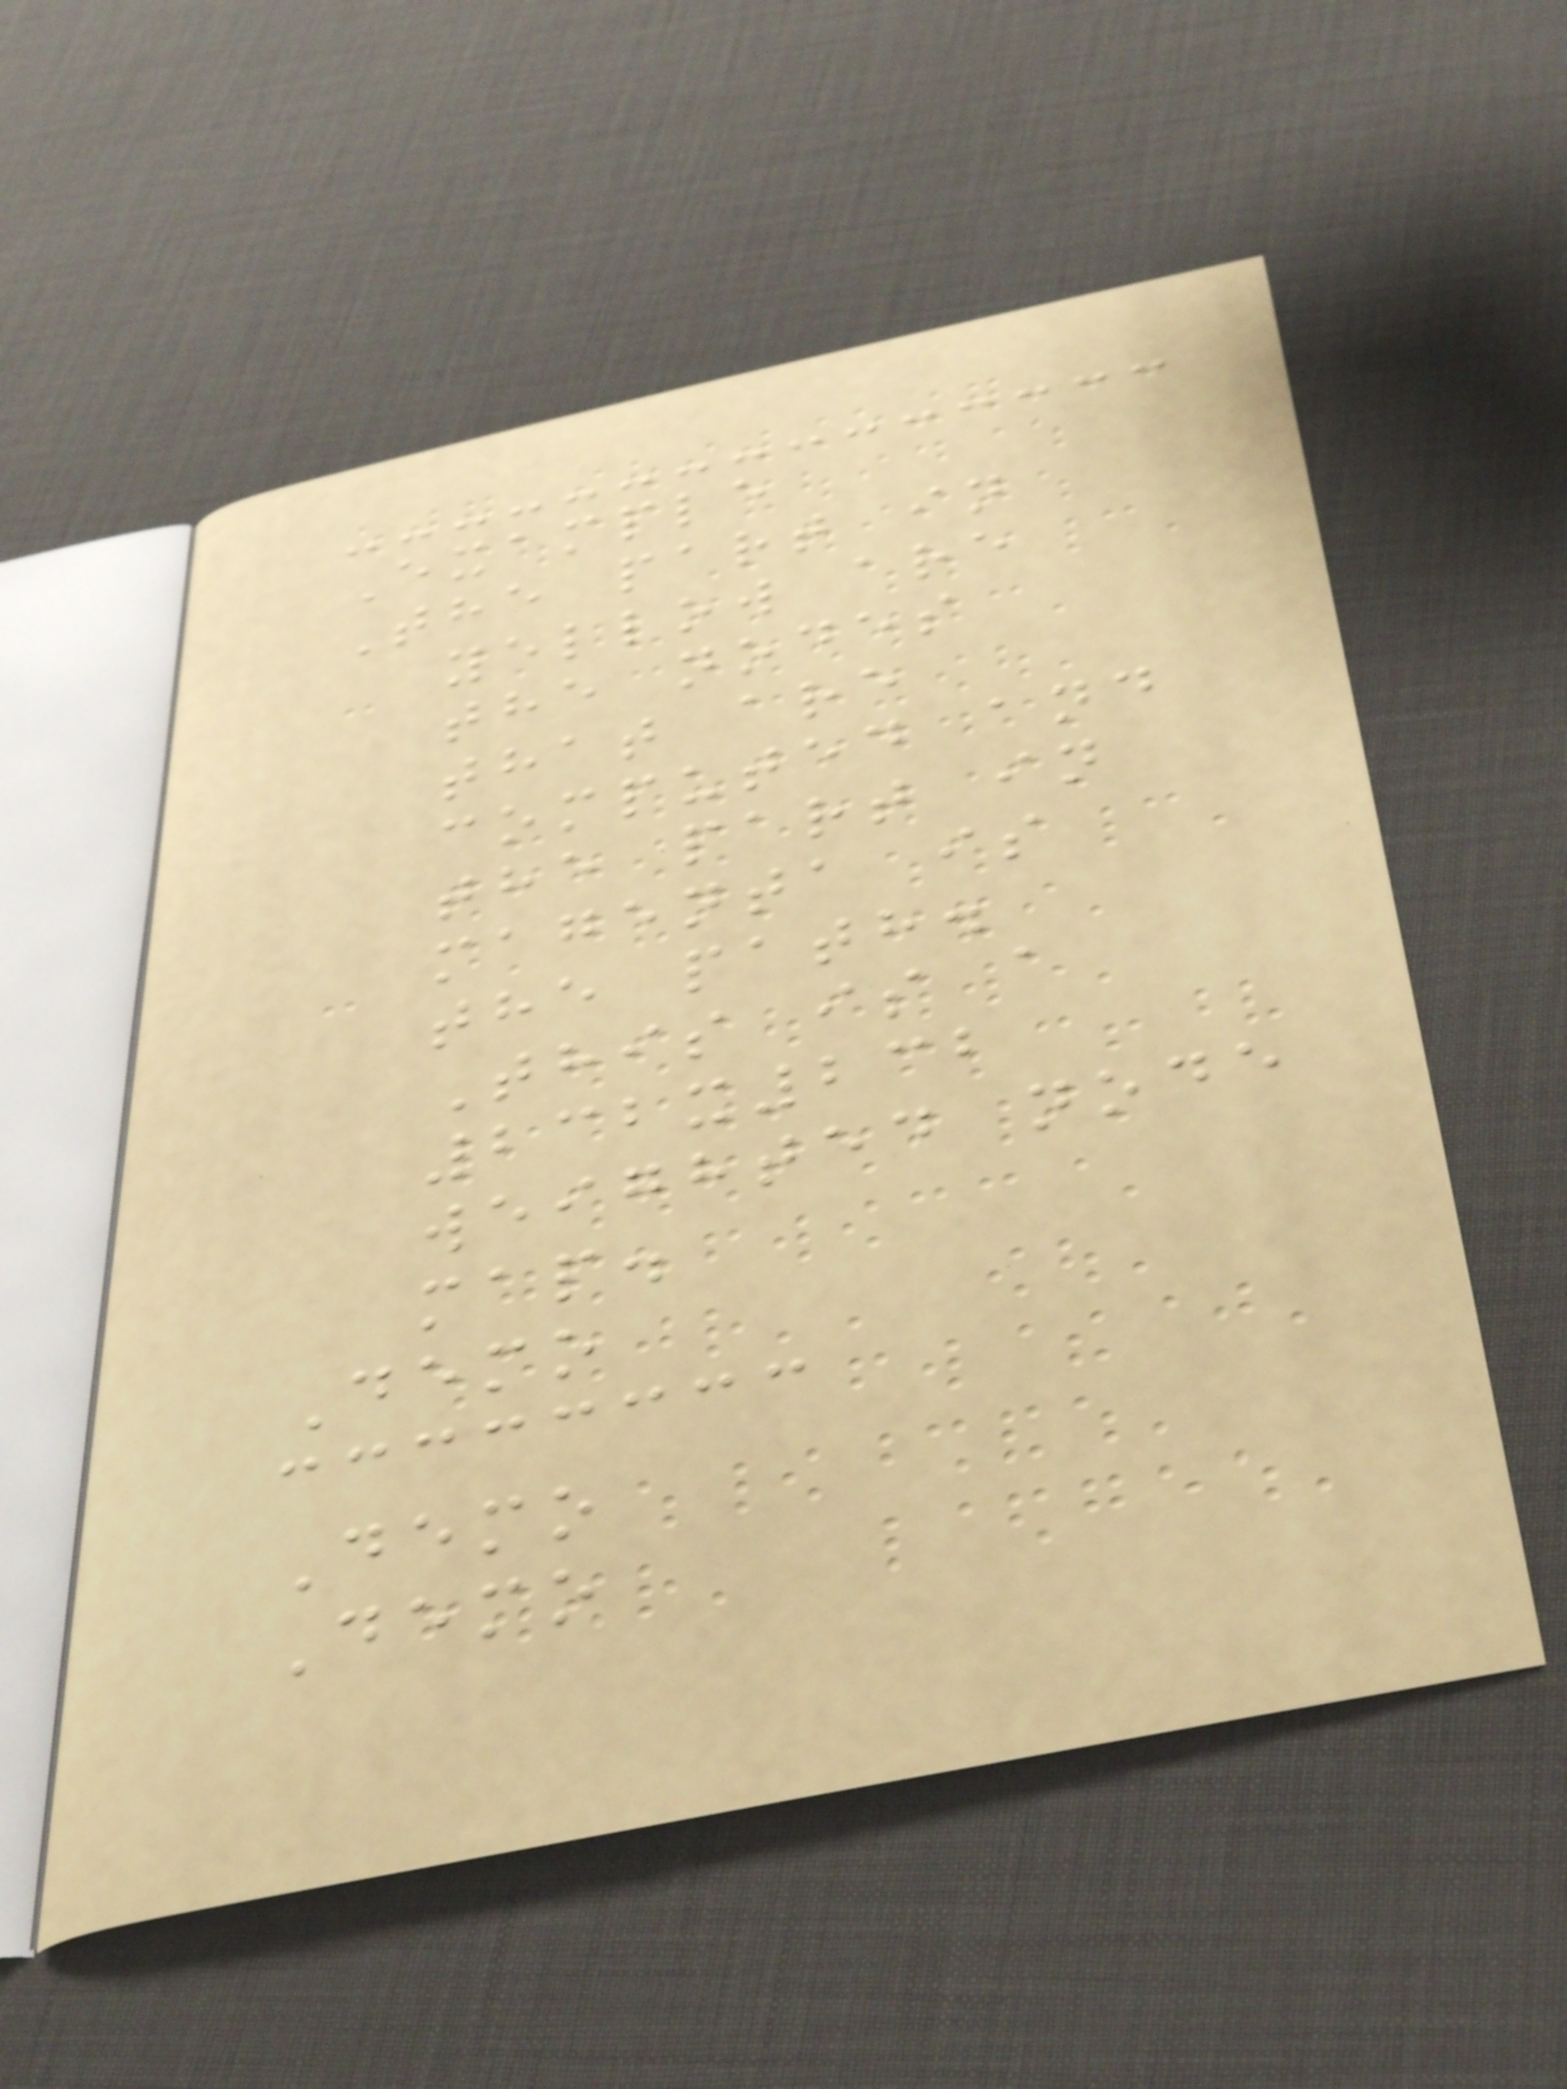Example
The part in
yellow are
the nodes
that are
computed and
the part in
magenta is
the path.
This is a
232x232
weighted node
map.
Demo
Demo
Demo
